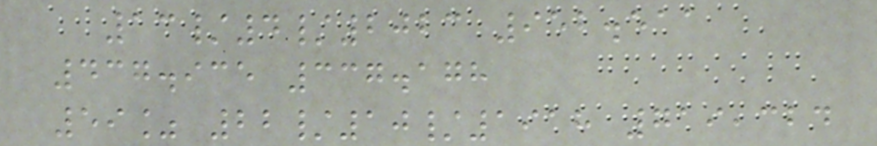13/4/2023 952.511
437.935 337.178
59% 22/10/1918 719,324
